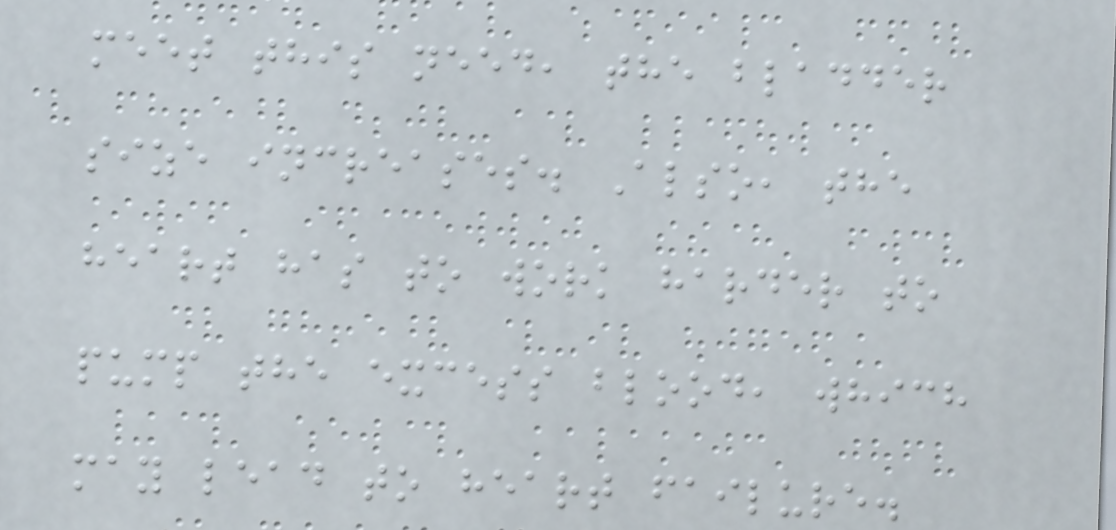meet this need, the bladder
size increases. Also, the
heart has to work harder to
pump the excess blood, which
may lead to heart failure.
